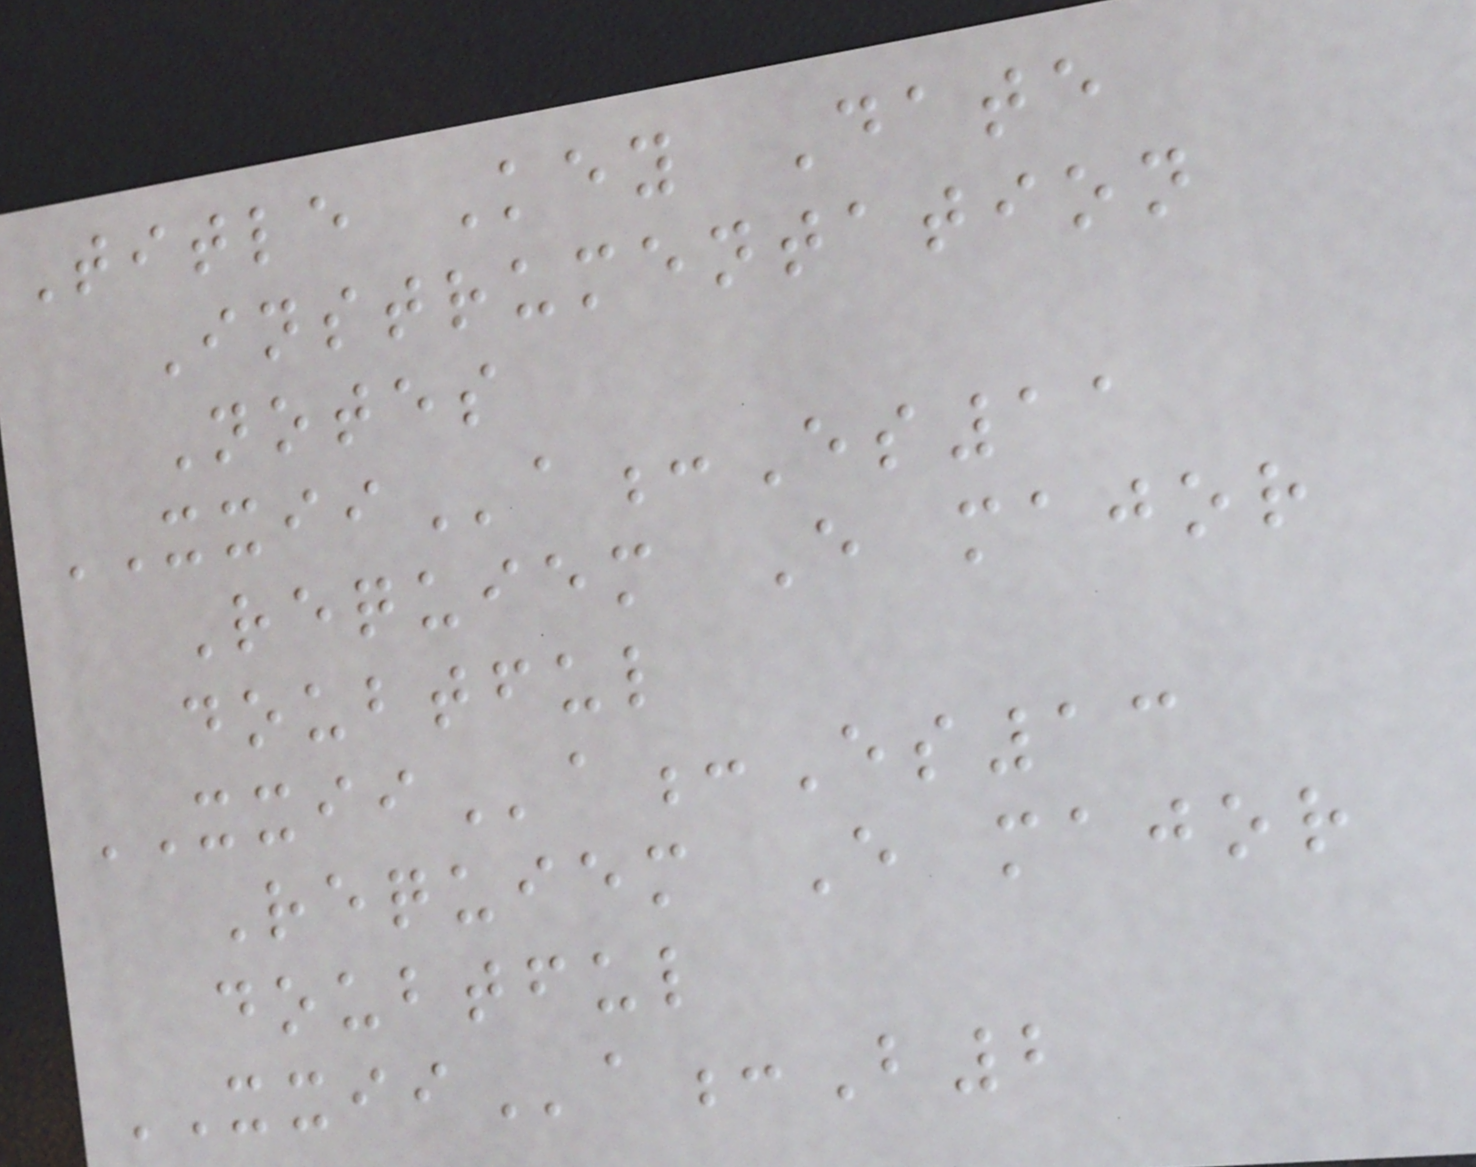Title Key Date
Instrumentation
Notes
XXIIa:Es11
Requiem E major
doubtful
XXIIa:Es13
Requiem E major
doubtful
XXIIa:B2
